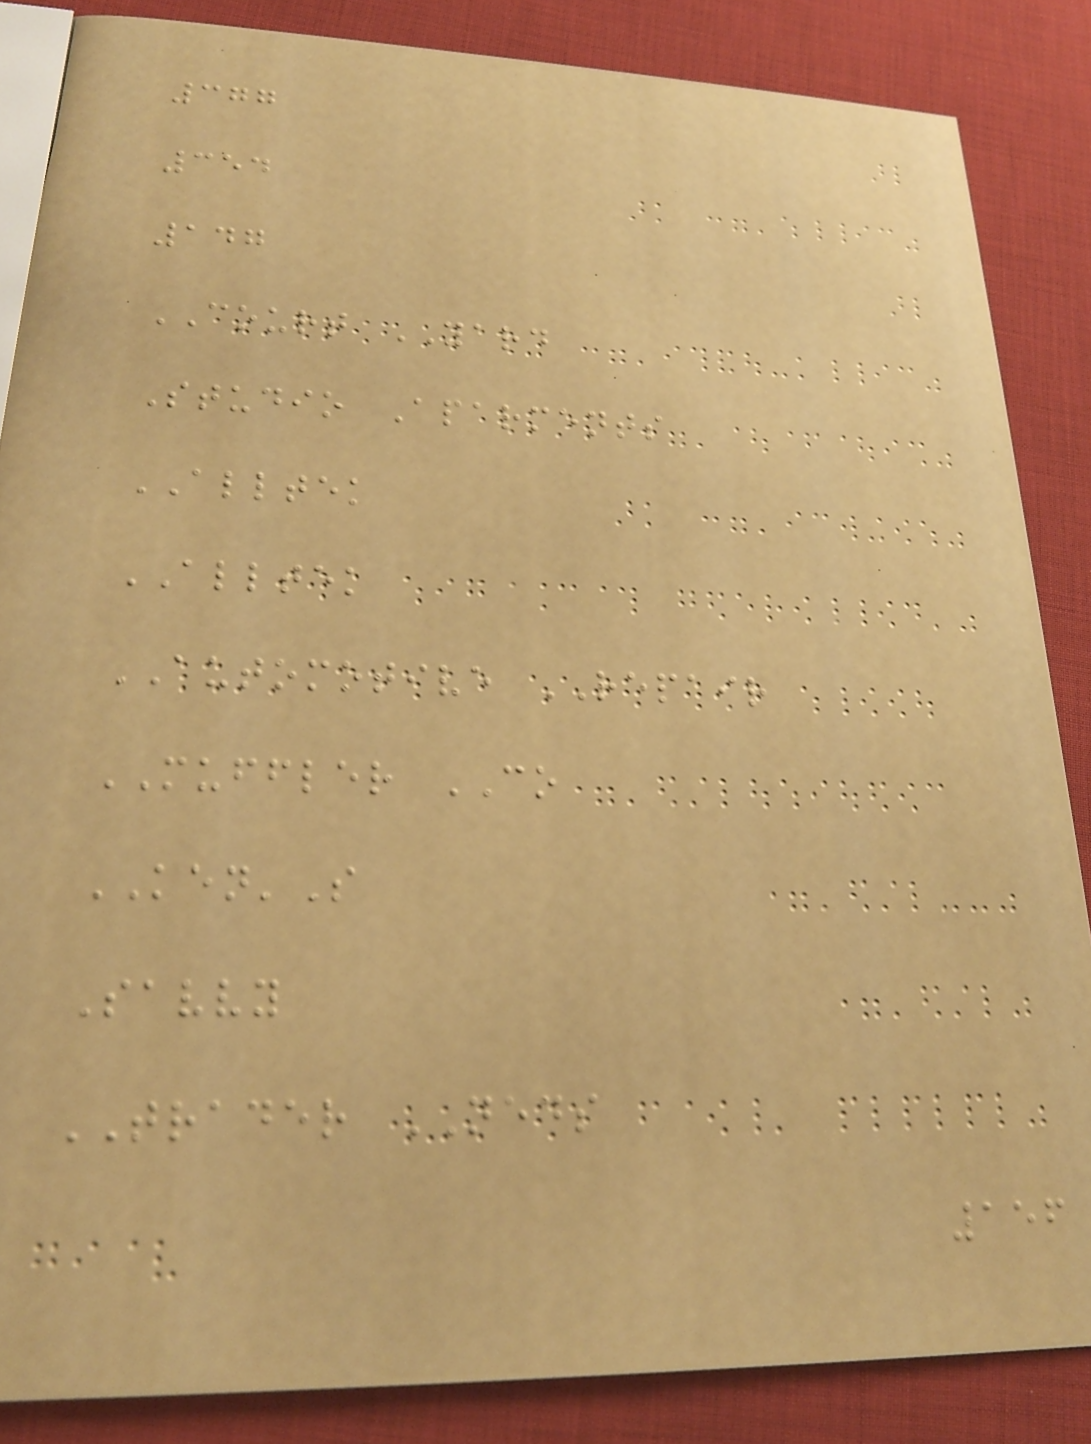377
354
147
COURT YARD
Studio Aparments
ALLTEK
ALLTEK
AUTOMOTIVE REPAIR
MUFFLER CO
KEN'S
Savvy
TRADER NEDS
156
